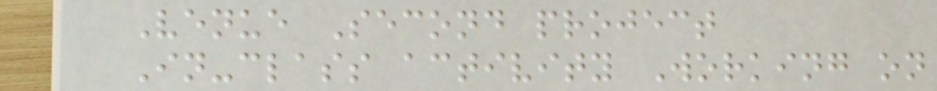Venue Second project
In-class activity Working on
